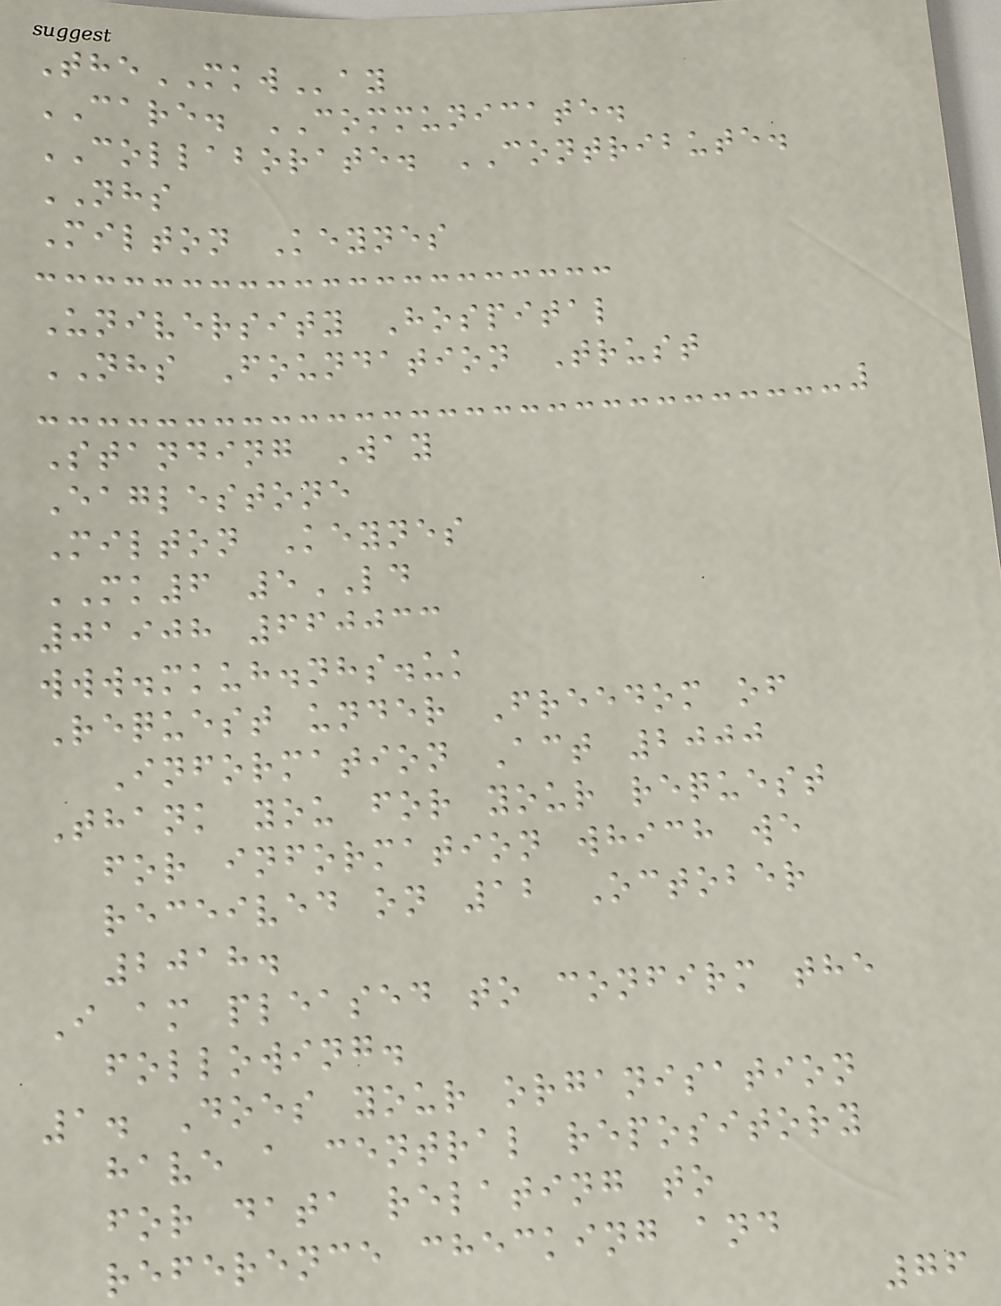TheMKWay
CARE. COMMUNICATE.
COLLABORATE. CONTRIBUTE.
NHS
Milton Keynes
University Hospital
NHS Foundation Trust
Standing Way
Eaglestone
Milton Keynes
MK6 5LD
01908 660033
www.mkuh.nhs.uk
Request under Freedom of
Information Act 2000
Thank you for your request
for information which we
received on 12 October
2018.
I am pleased to confirm the
following.
1. Does your organisation
have a central repository
for data relating to
reference checking and
76
